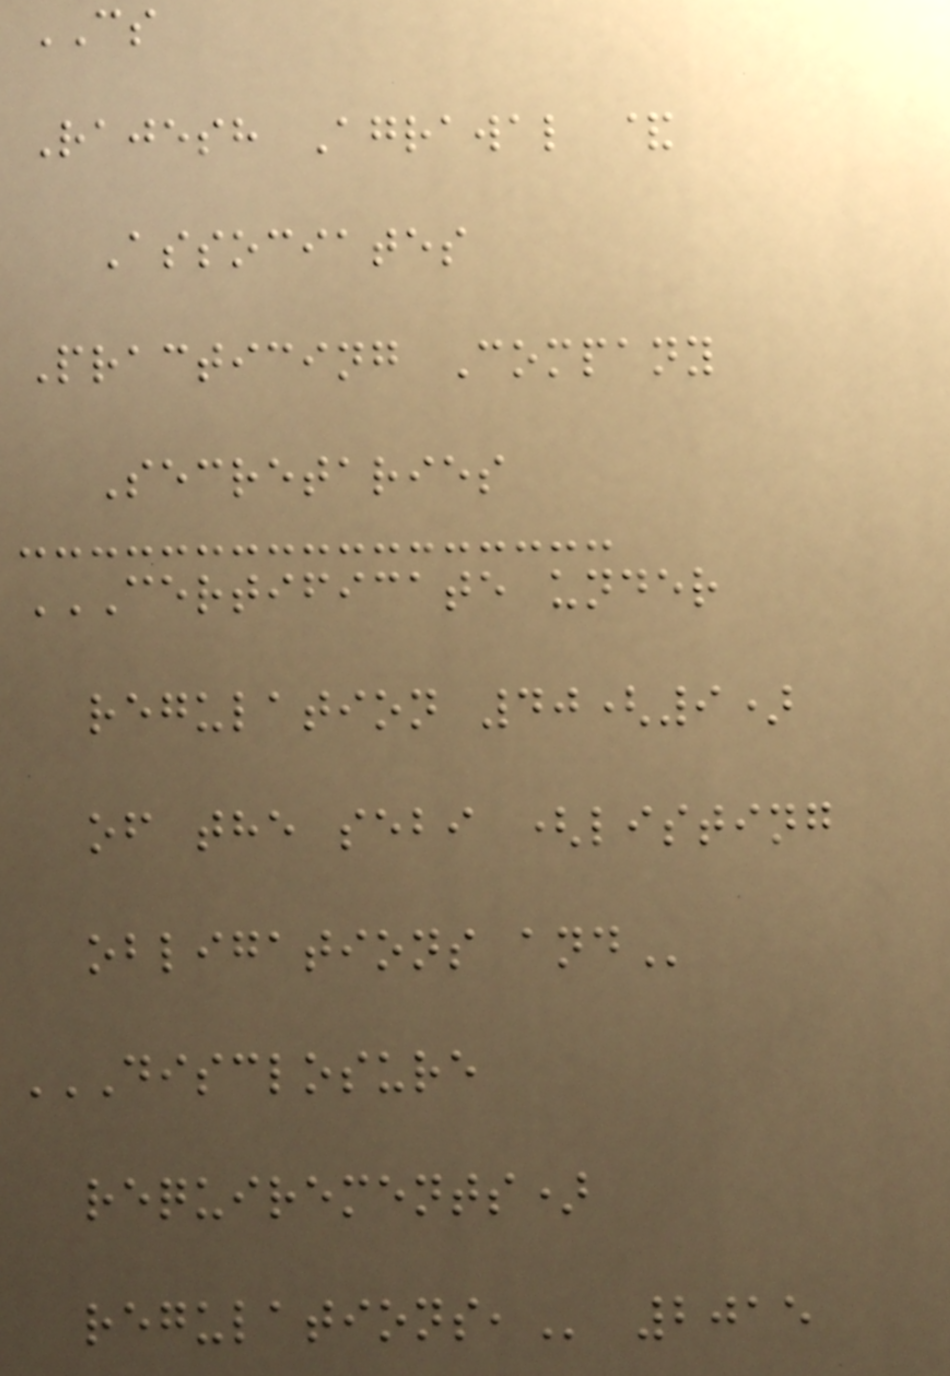CS
Rajesh Agrawal &
Associates
Practicing Company
Secretaries
CERTIFICATE UNDER
REGULATION 40(9)
OF THE SEBI (LISTING
OBLIGATIONS AND
DISCLOSURE
REQUIREMENTS)
REGULATIONS, 2015
